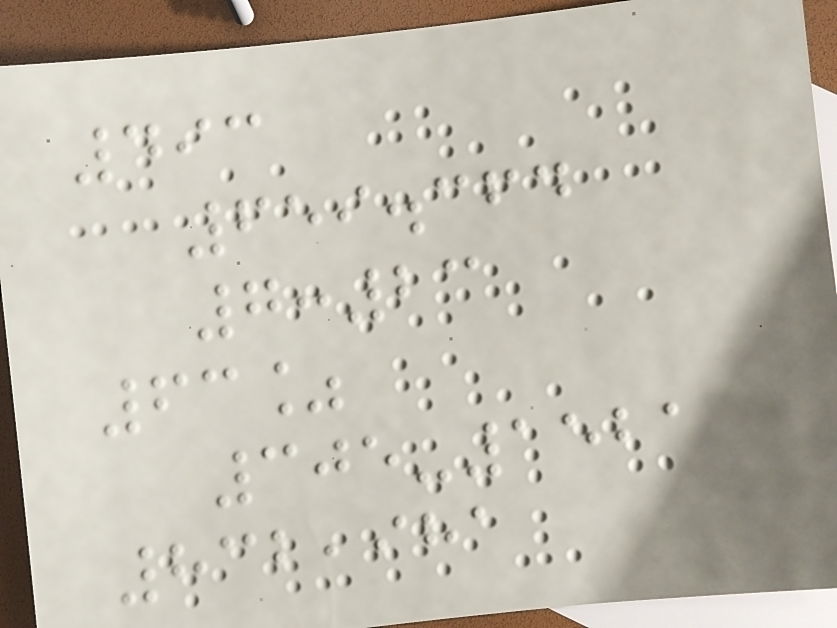493
659.364
7:23
63%
305-1521
832,981
